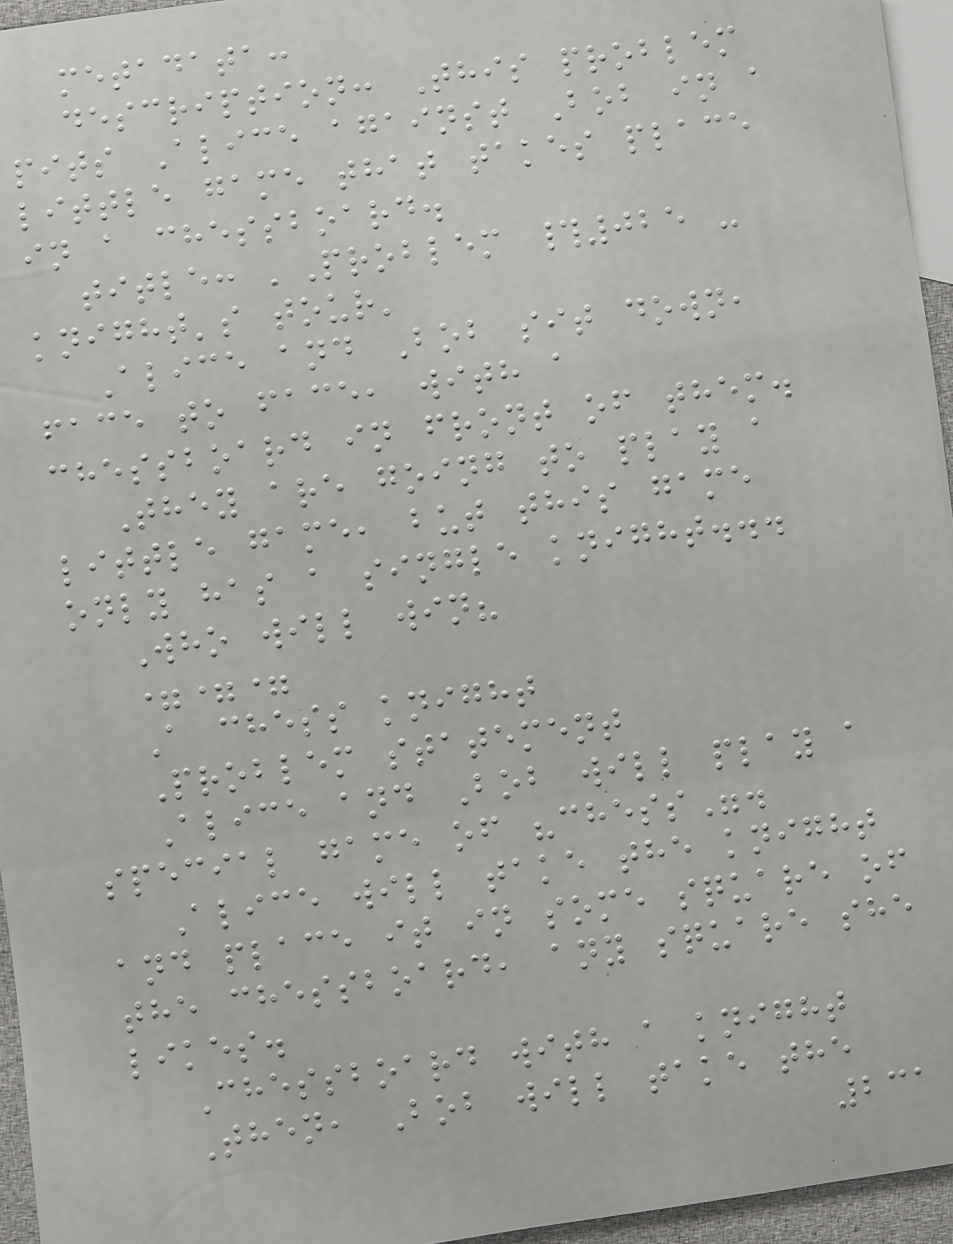metadata:
description: This problem
pits Alice against Bob in a
little game that takes place
in a chessboard.
title: 'Problem #025 -
knight's tour'
Alice and Bob sit down,
face to face, with a
chessboard in front of them.
They are going to play a
little game, but this game
only has a single knight...
Who will win?
===
A chess knight
Problem statement
Alice and Bob will play a
special game of "chess".
Alice will take the knight
and place it in some square of
the chessboard, any square she
likes.
Chessboard with a knight
Then, Bob will take the
231
